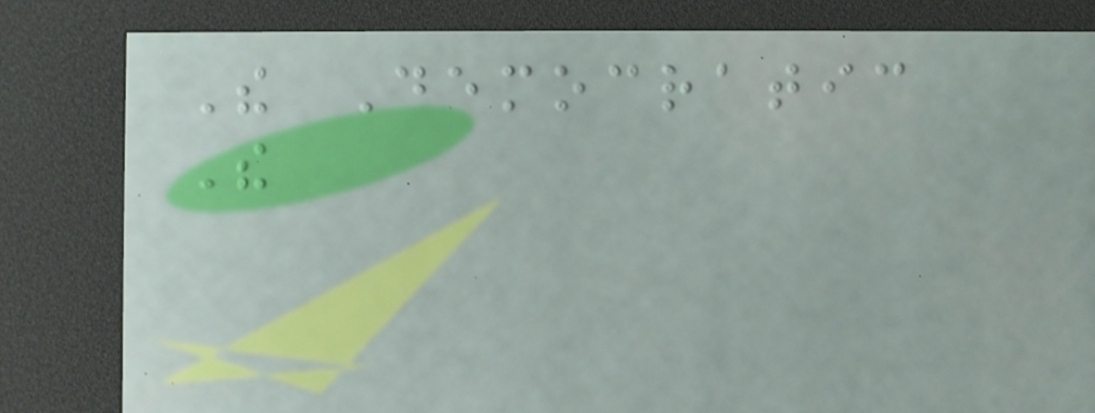The Democratic
The
